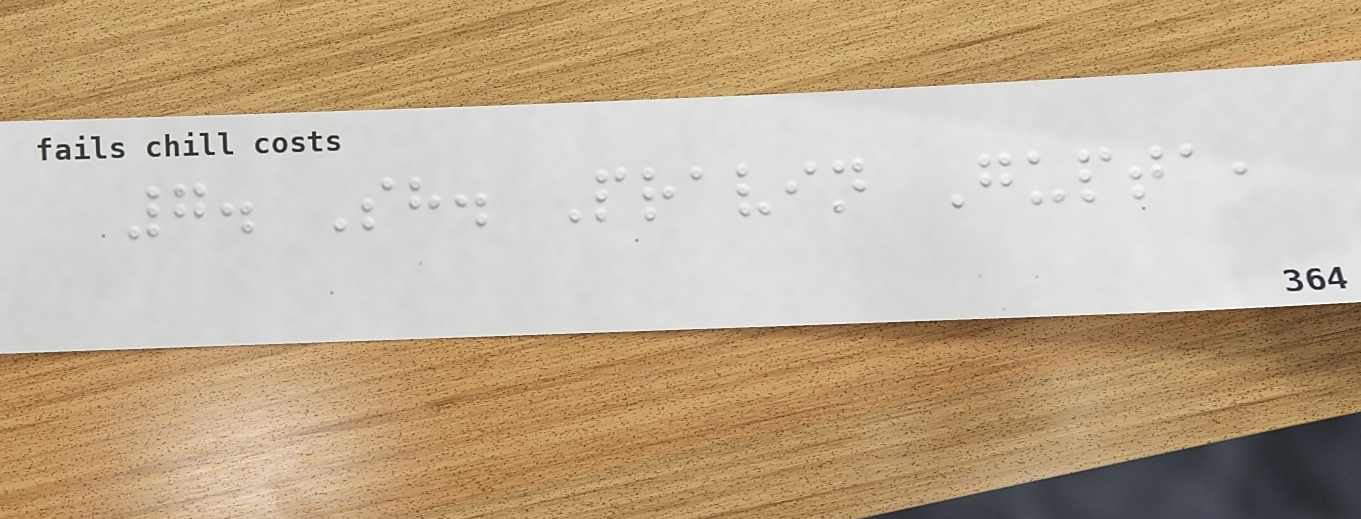7. Sh. Pravin Gupta,
